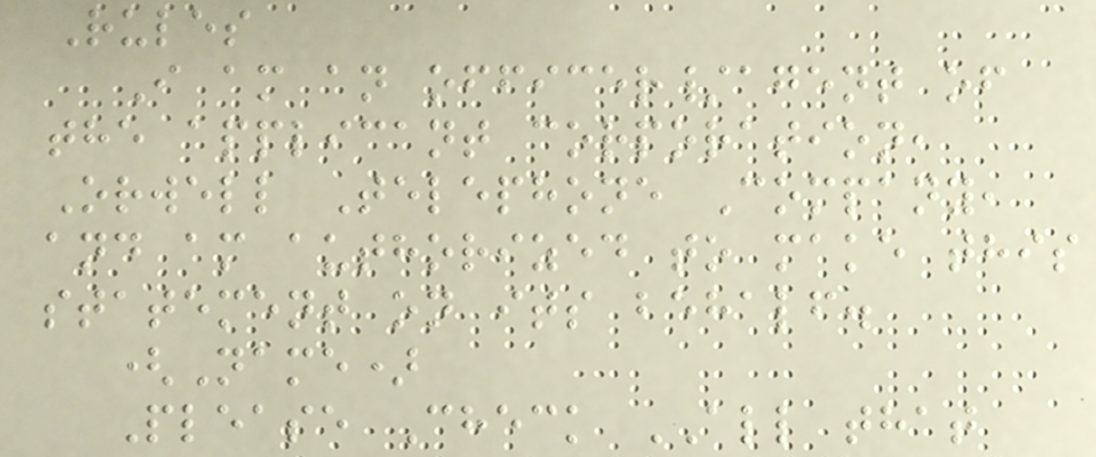Rules
I am an officer/agent of
the applicant corporation,
Orwell Telephone Company,
and am authorized to make this
statement on its behalf.
(Name)
Please Check ALL that
